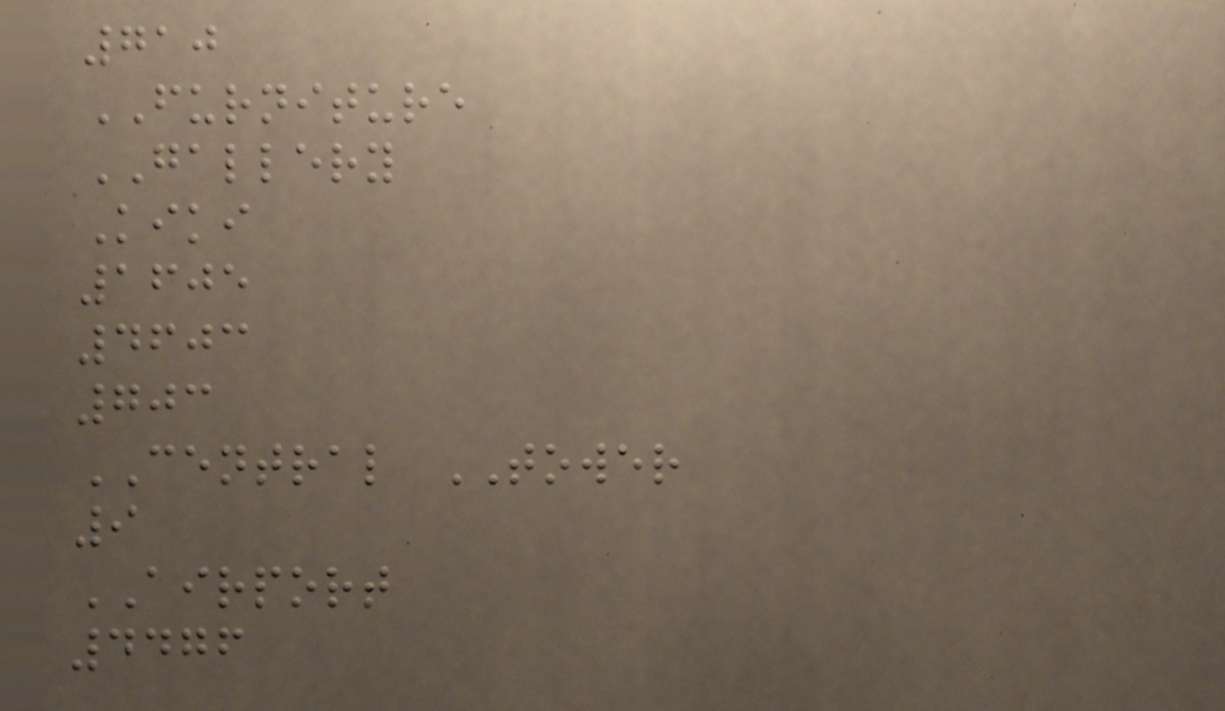710
FURNITURE
GALLERY
Kiki
1605
4603
703
CENTRAL TOWER
9
AIRPORT
4476
